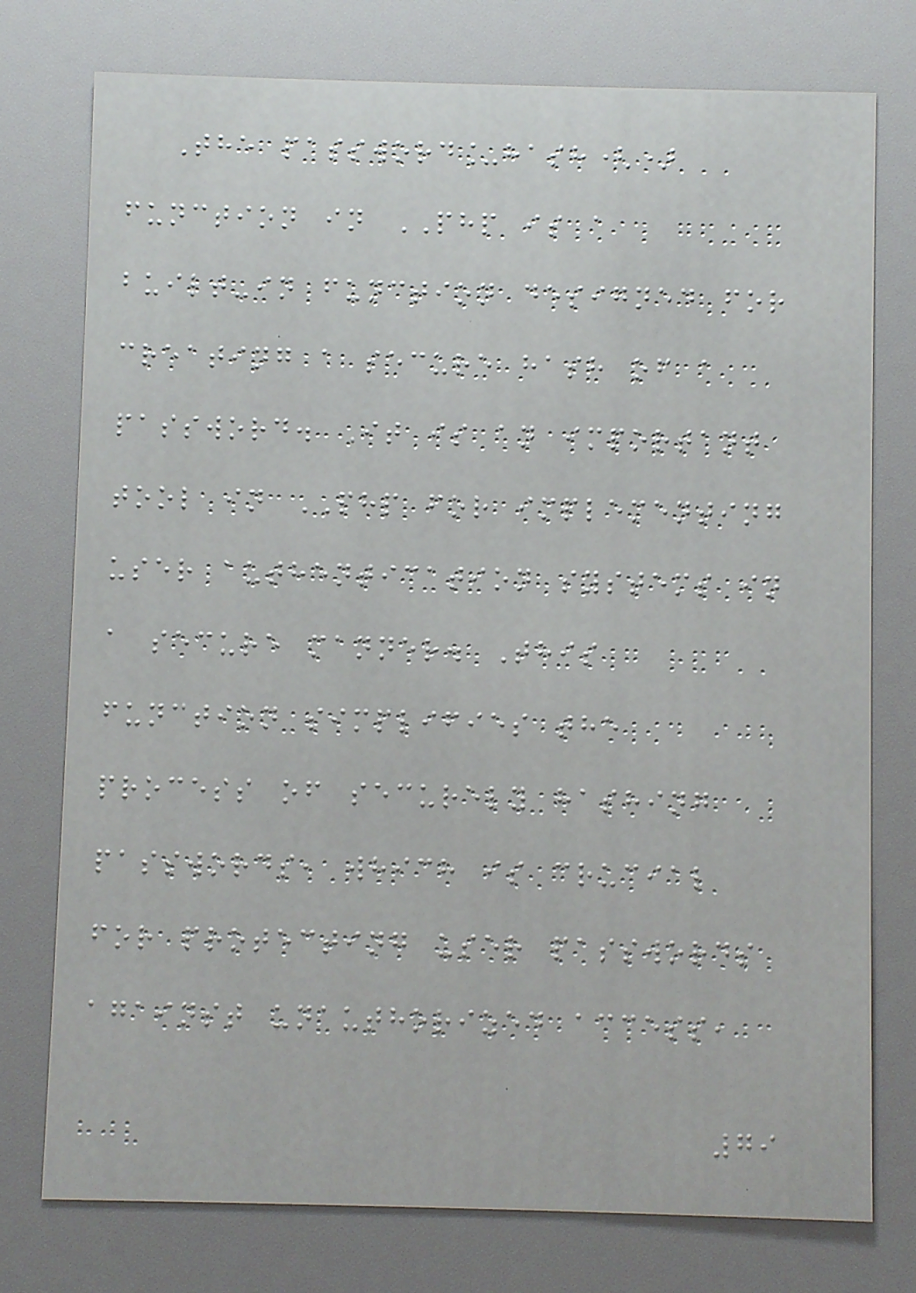The password_hash()
function in PHP is a
built-in function designed for
creating a secure hash of a
password. It is an important
tool in PHP for implementing
user authentication systems in
a secure manner. This
function simplifies the
process of securely hashing
passwords, which is crucial
for protecting user passwords
against unauthorized access,
79
